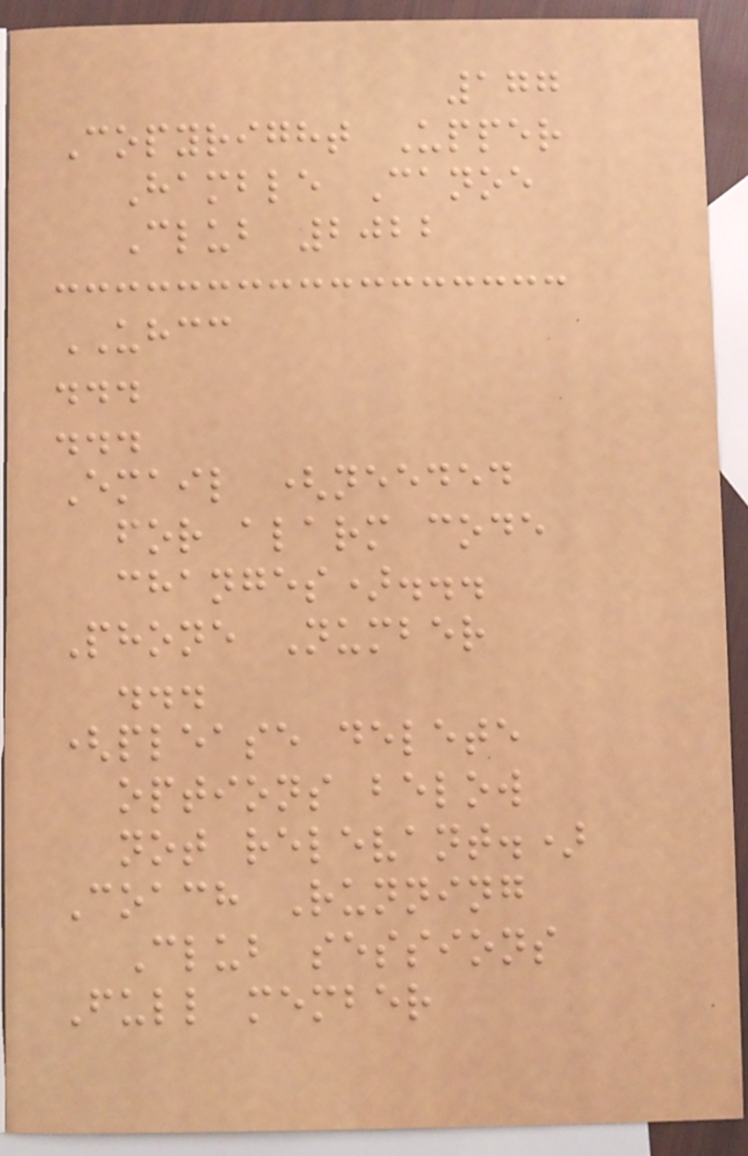177
Copyright Upper
Hamble Canoe
Club 2022
UHCC
...
...
Email (needed
for alarm code
changes)...
Phone Number
...
(please delete
options below
not relevant.)
Coach Running
Club sessions
Full member
